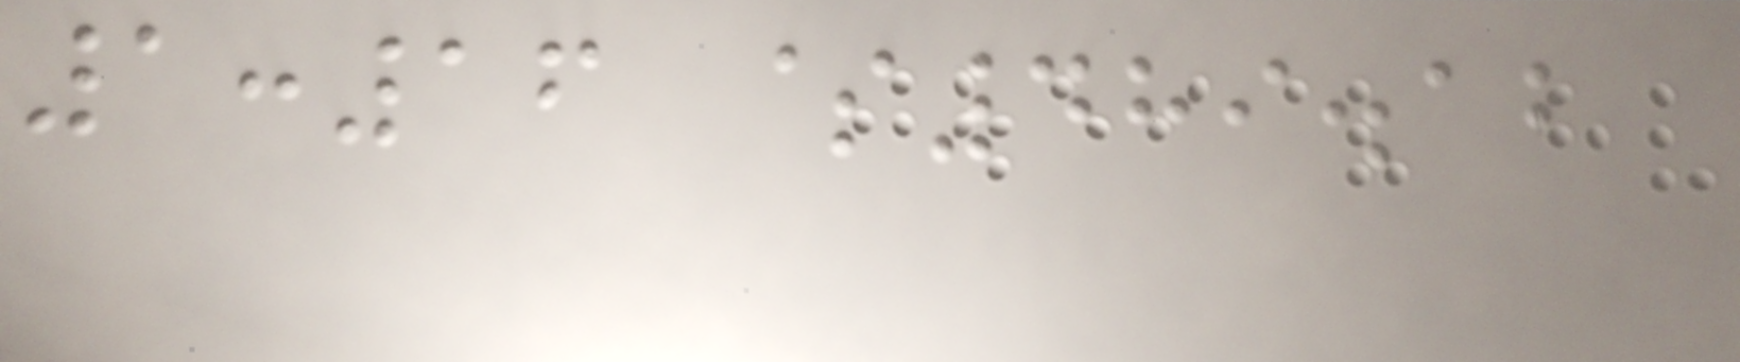1:16 $489.12
